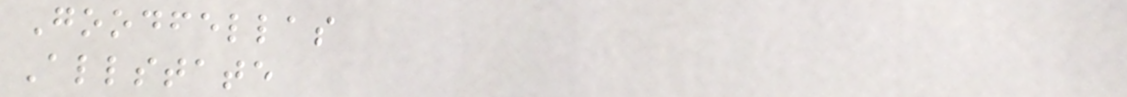Goodfellas
Allstate
